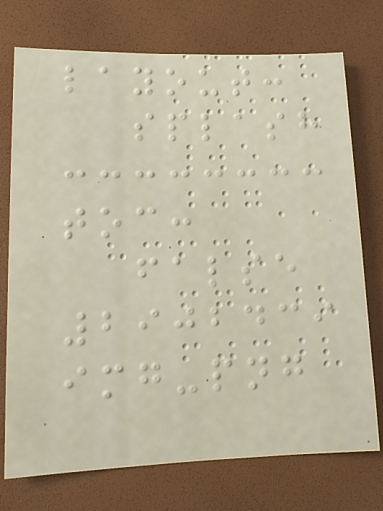layout:
splash
toc:
false
2902439
img-png
